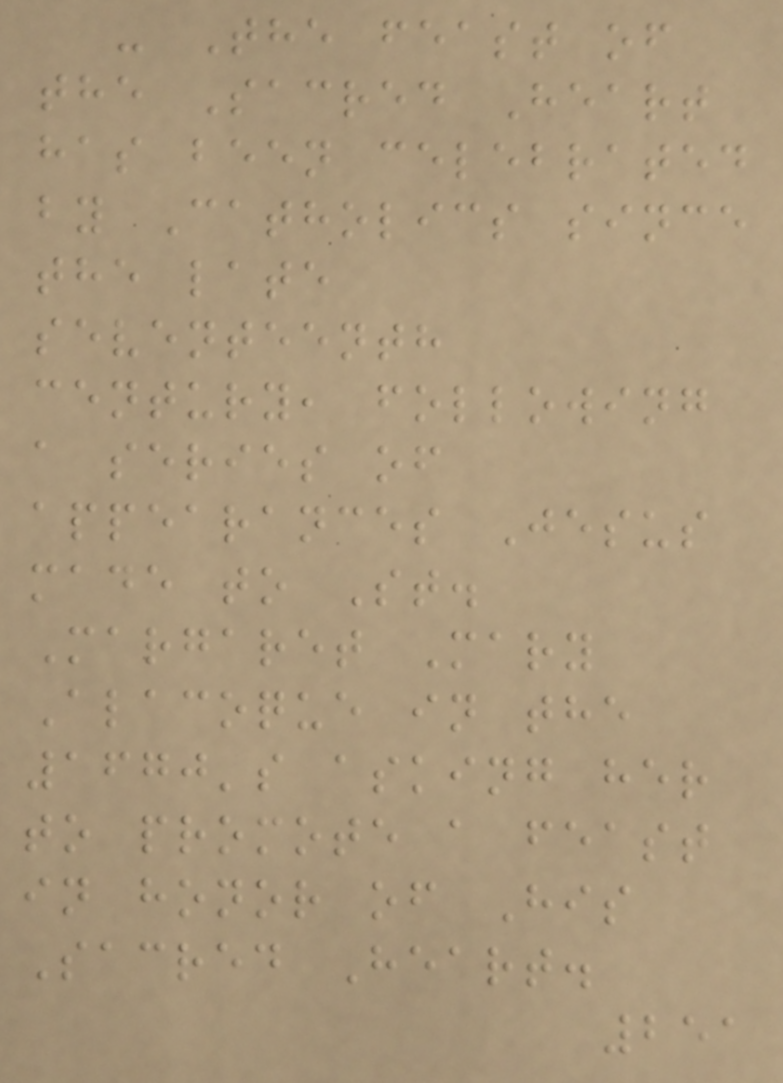- The feast of
the Sacred Heart
has been celebrated
by Catholics since
the late
seventeenth
century, following
a series of
appearances Jesus
made to St.
Margaret Mary
Alacoque in the
1670's asking her
to promote a feast
in honor of His
Sacred Heart.
251
